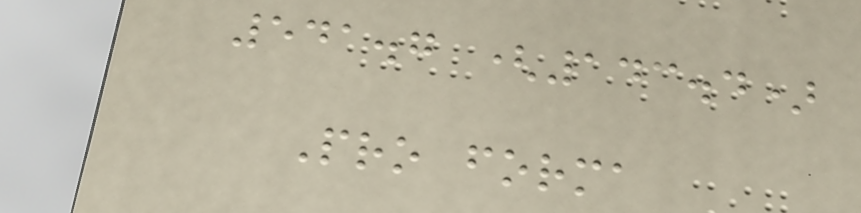541.7 (143.4)
Pro forma
